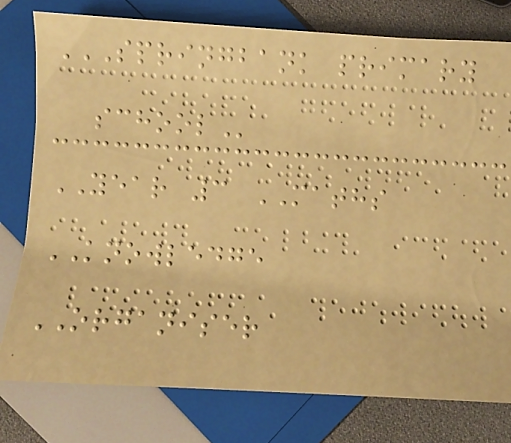SPRINGBANK PRIMARY
SCHOOL
YEAR 3 MATHS
KNOWLEDGE
ORGANISER
